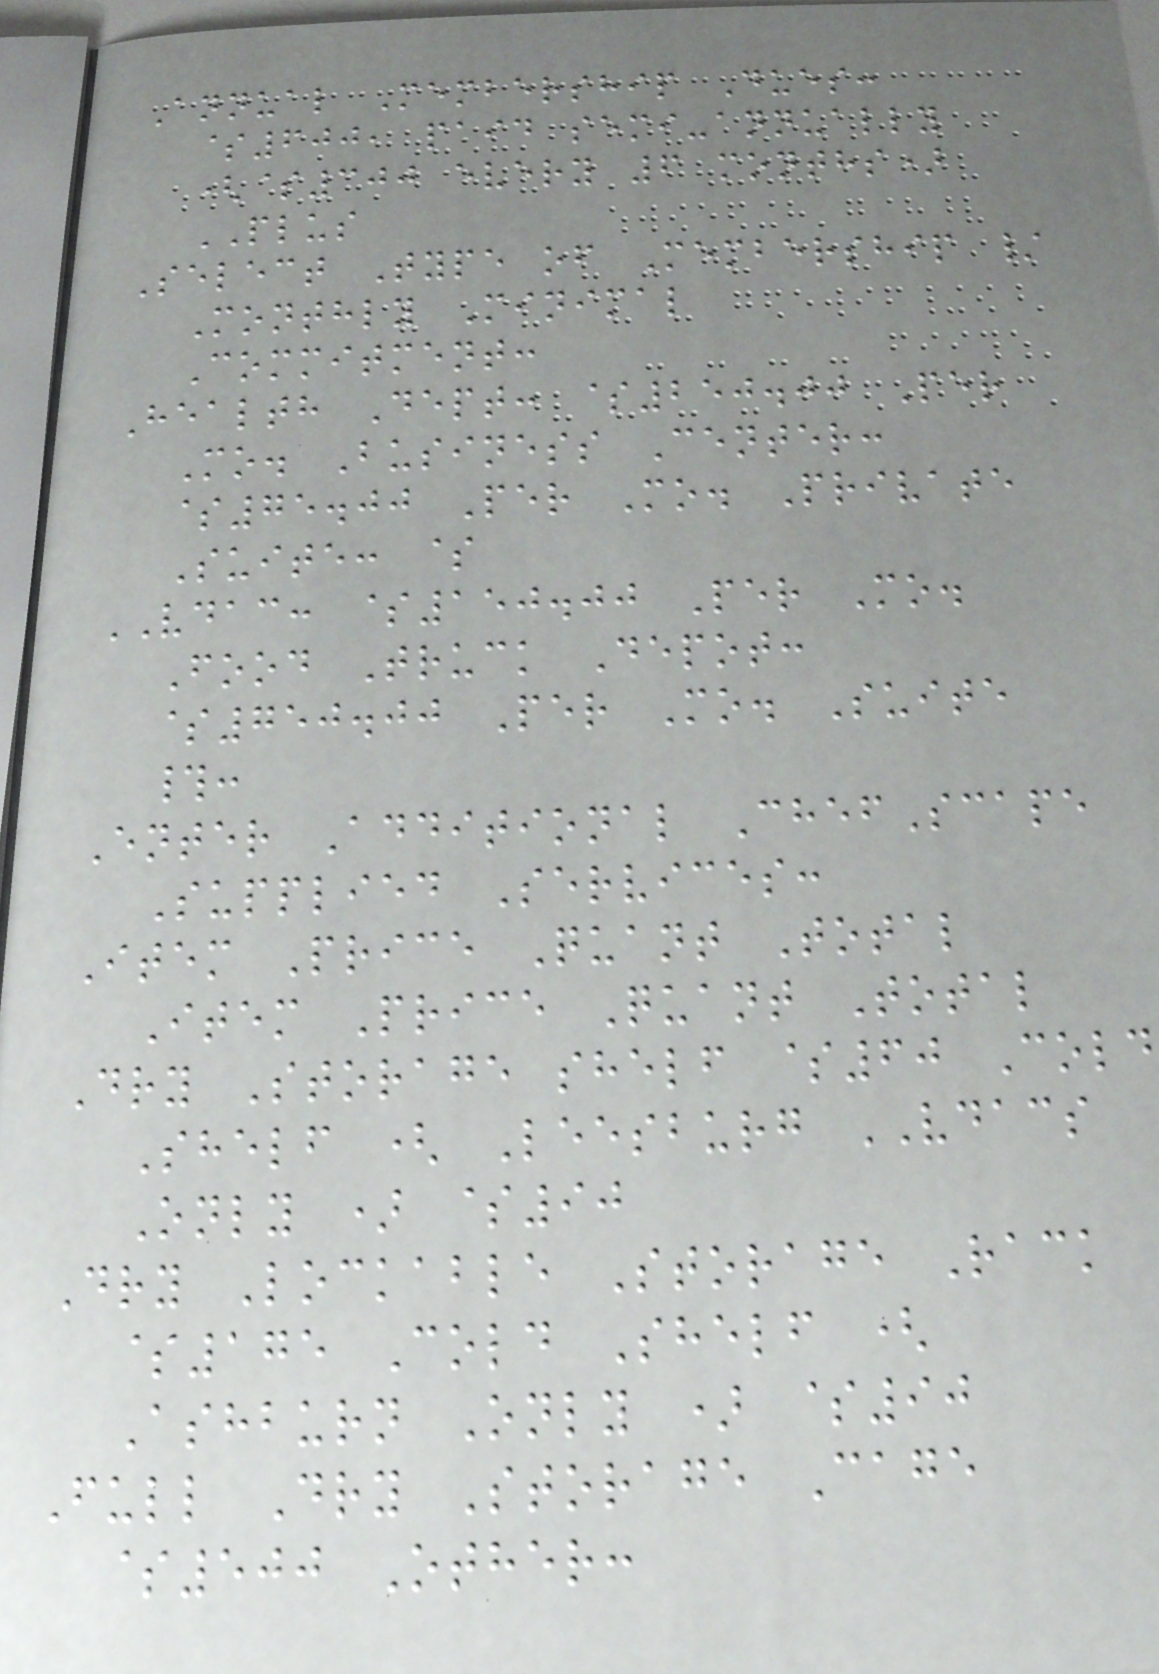Annual Membership Dues:
$600, paid semi-annually
($300 every 6 months)
PLUS
Select Type of Membership /
Monthly Minimal
Commitment:
Health Dept: $250.00 Per
Mo. Business Center:
$75.00 Per Mo. Private
Suite: $
VDAC: $150.00 Per Mo.
Food Truck Depot:
$750.00 Per Mo. Suite
#:
Enter Additional ChefScape
Supplied Services:
Item Price Quant Total
Item Price Quant Total
Dry Storage shelf $60 Cold
Shelf ( Leesburg VDACS
Only ) $90
Dry Lockable Storage Rack
$175 Cold Shelf (
Ashburn Only ) $90
Full Dry Storage Cage
$500 Other:
